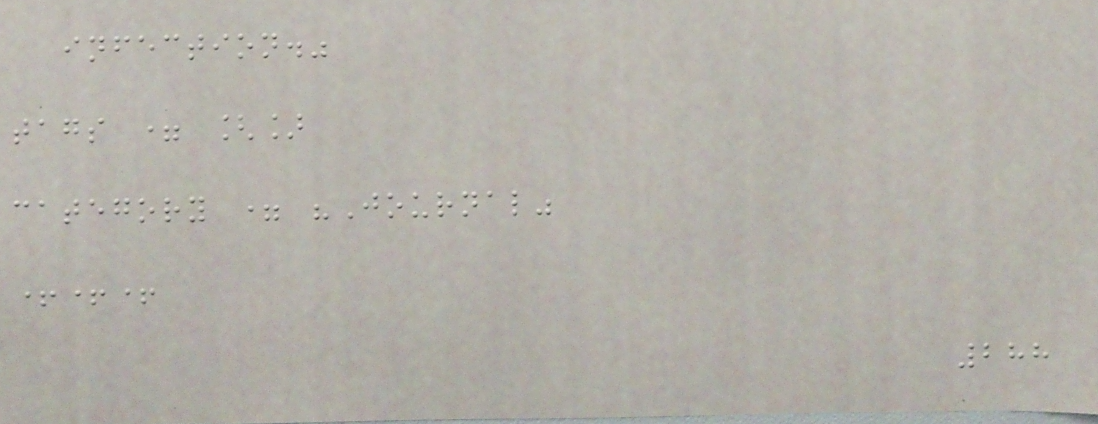infection."
tags = []
category = "Journal"
+++
288
